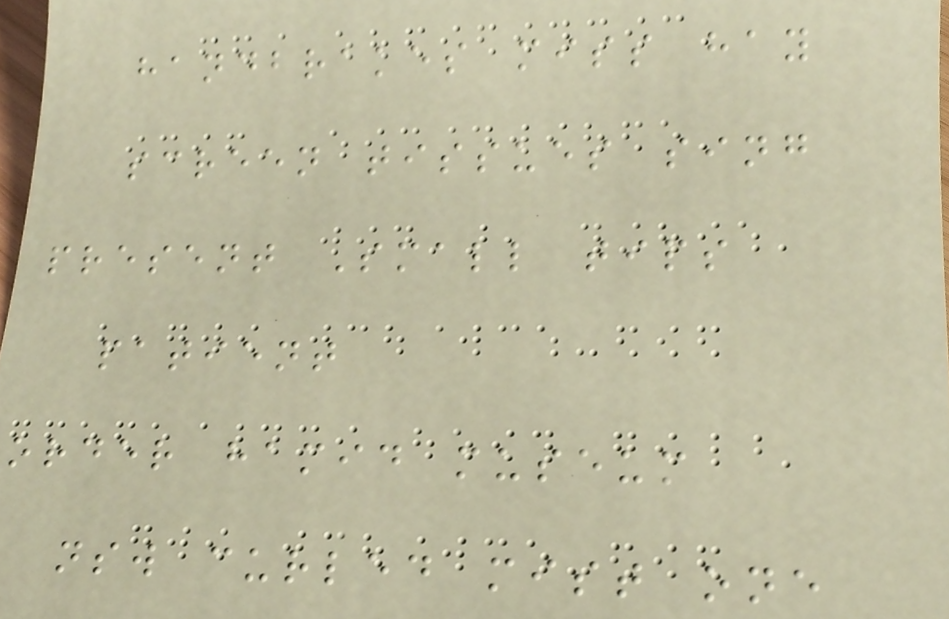handbrakes miss hay
screen tissues sing
present Small tips
patient
order hamid museum
nsw curled mist one
